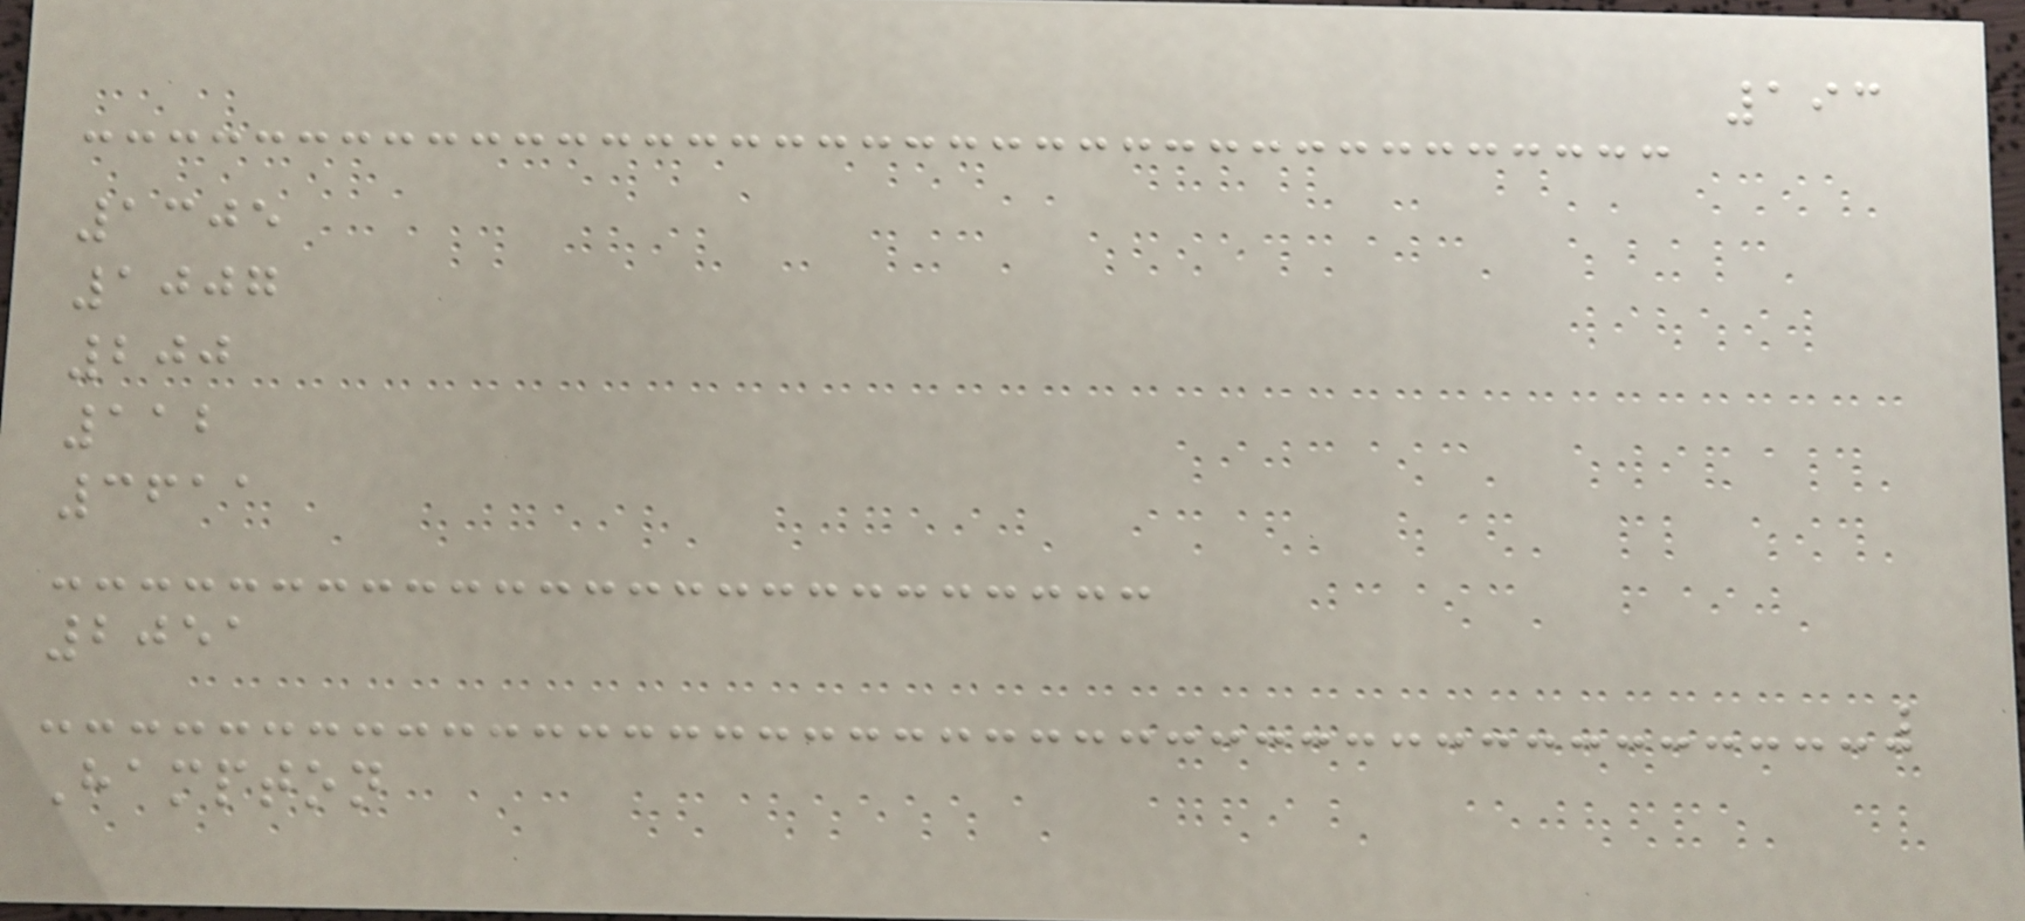193
1305
1007
200
112
3611
2051
Hampton
